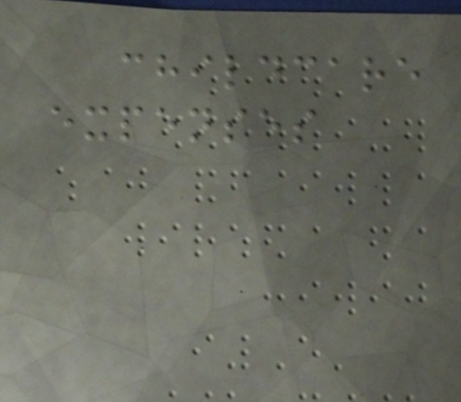childcare
expenses
